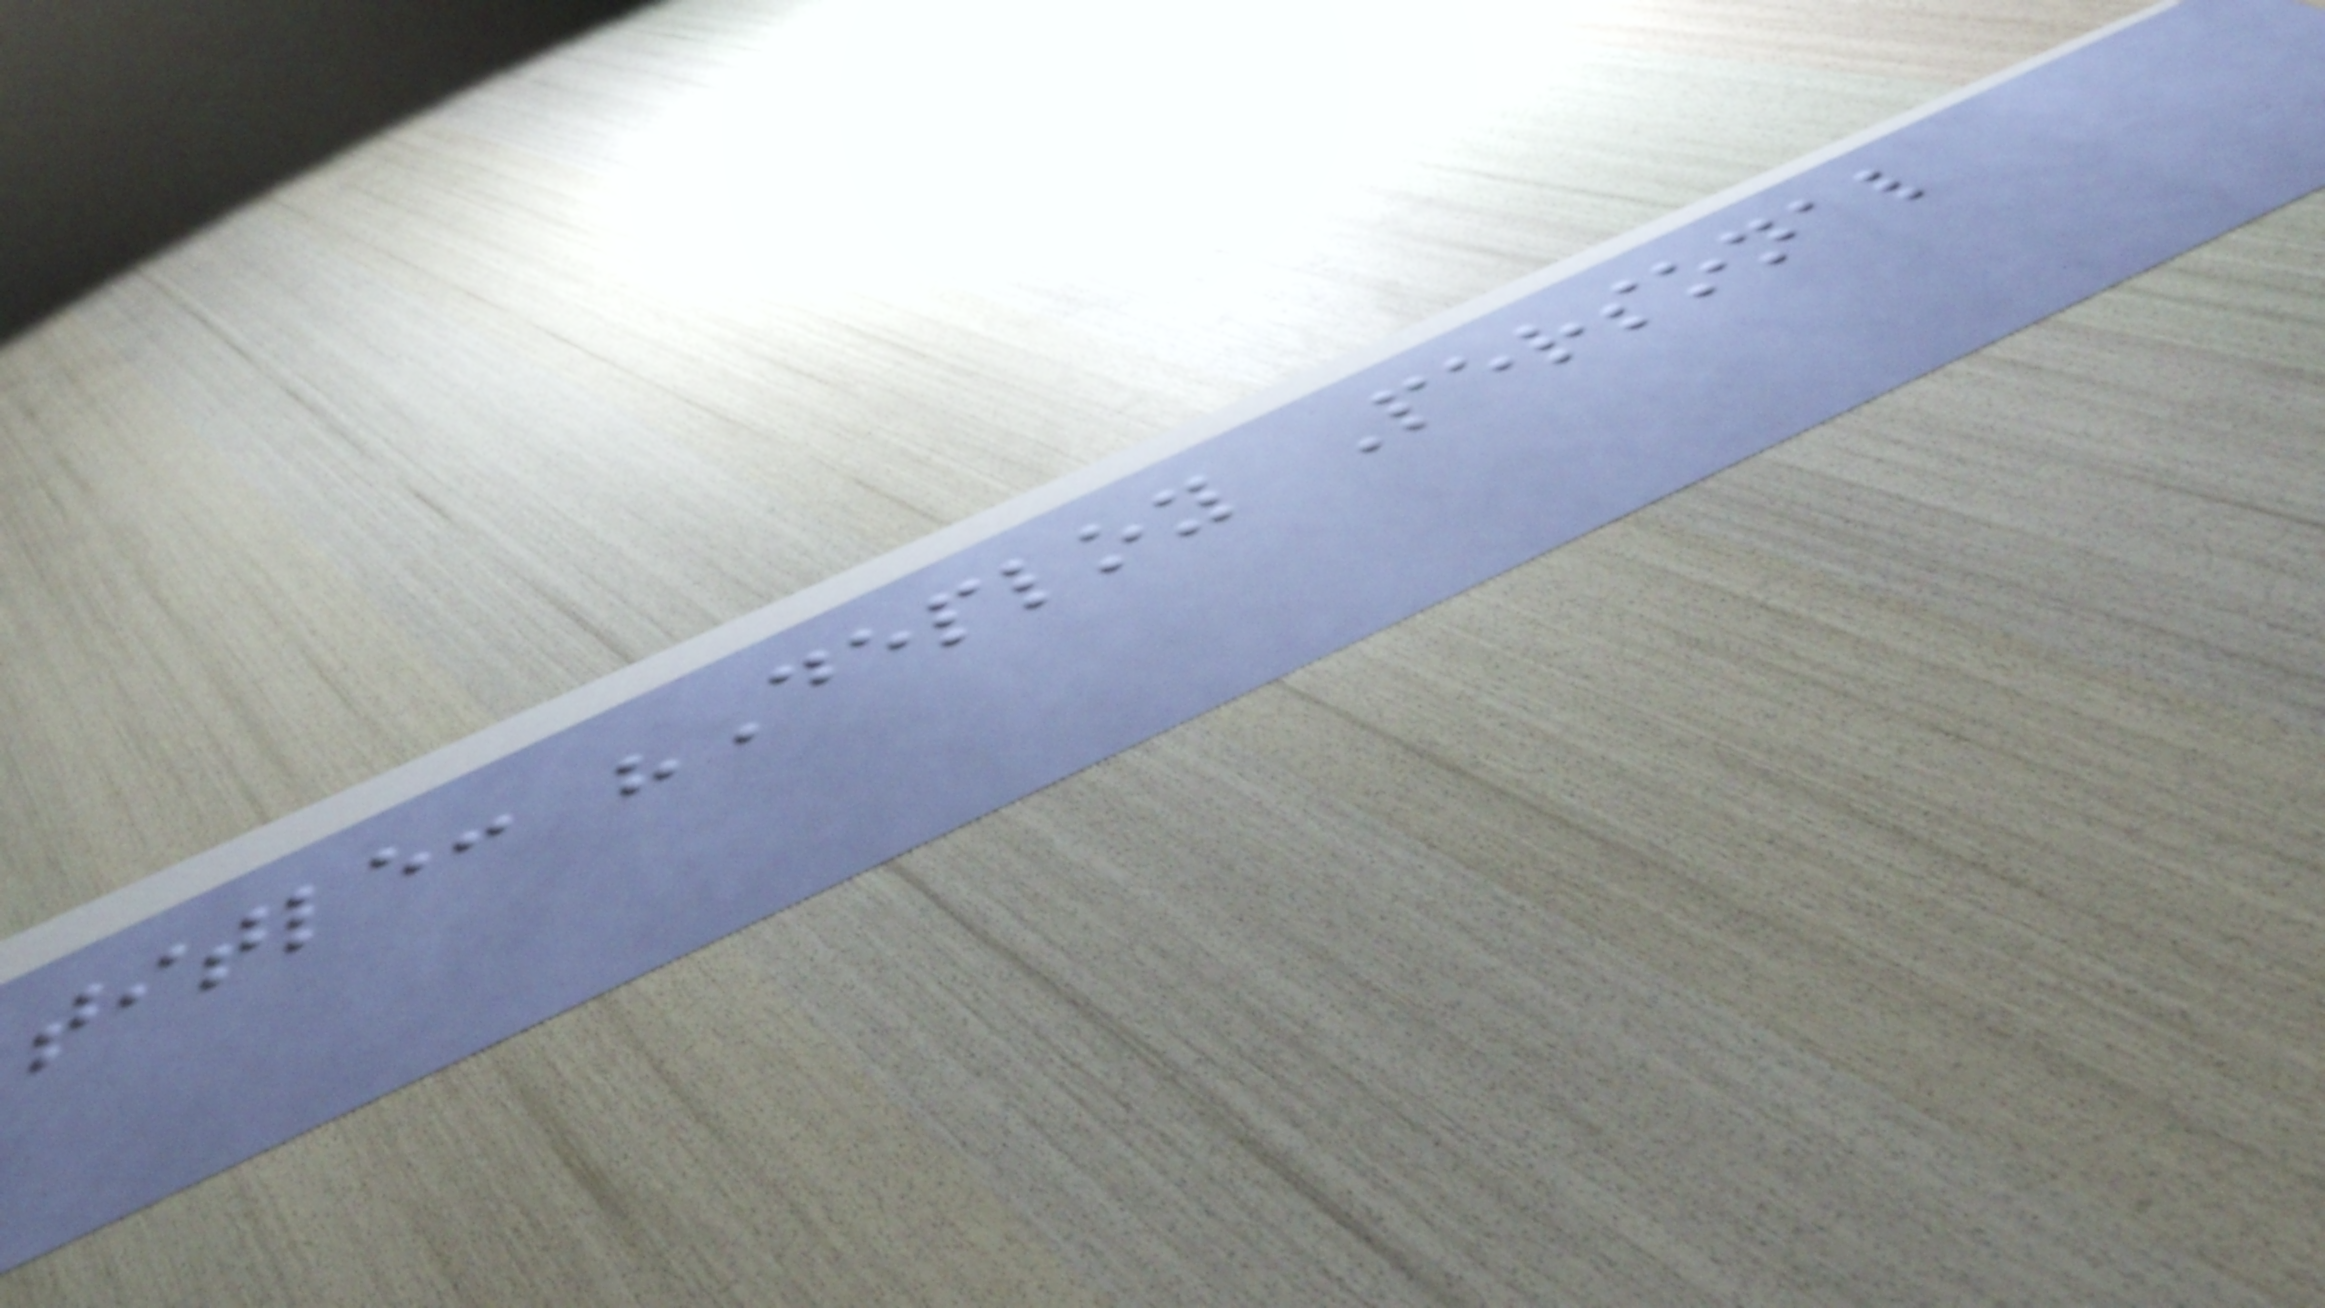title: "Deploy Personal
